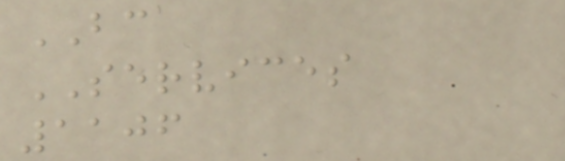BC
SERVICES
1106
